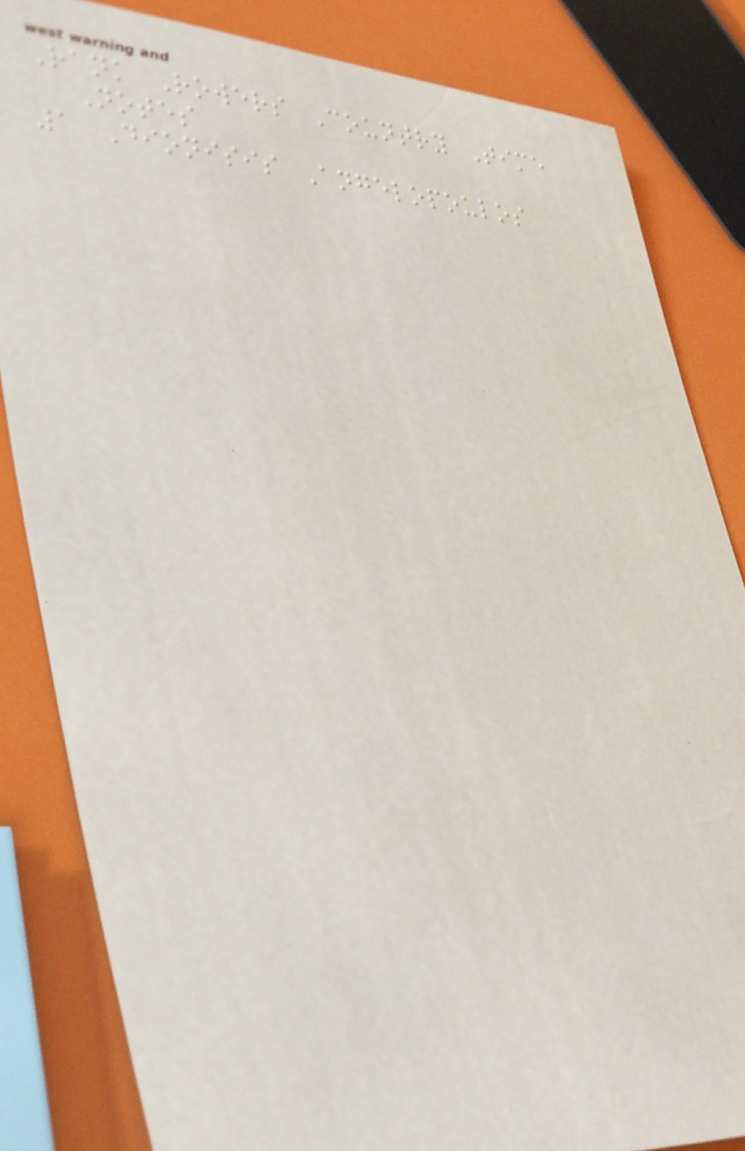Rank Rowers Country Time
Notes
1 Dionisis Angelopoulos
